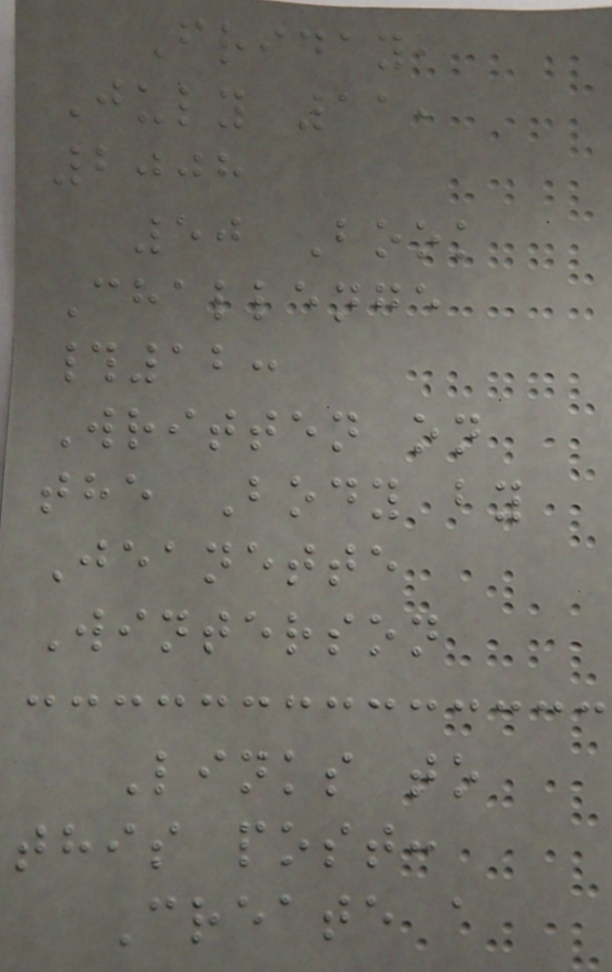Friday,
July 11,
2008
50 Book
Challenge
#12:
Written on
the Body by
Jeanette
Winterson
Links to
this post:
Create a
